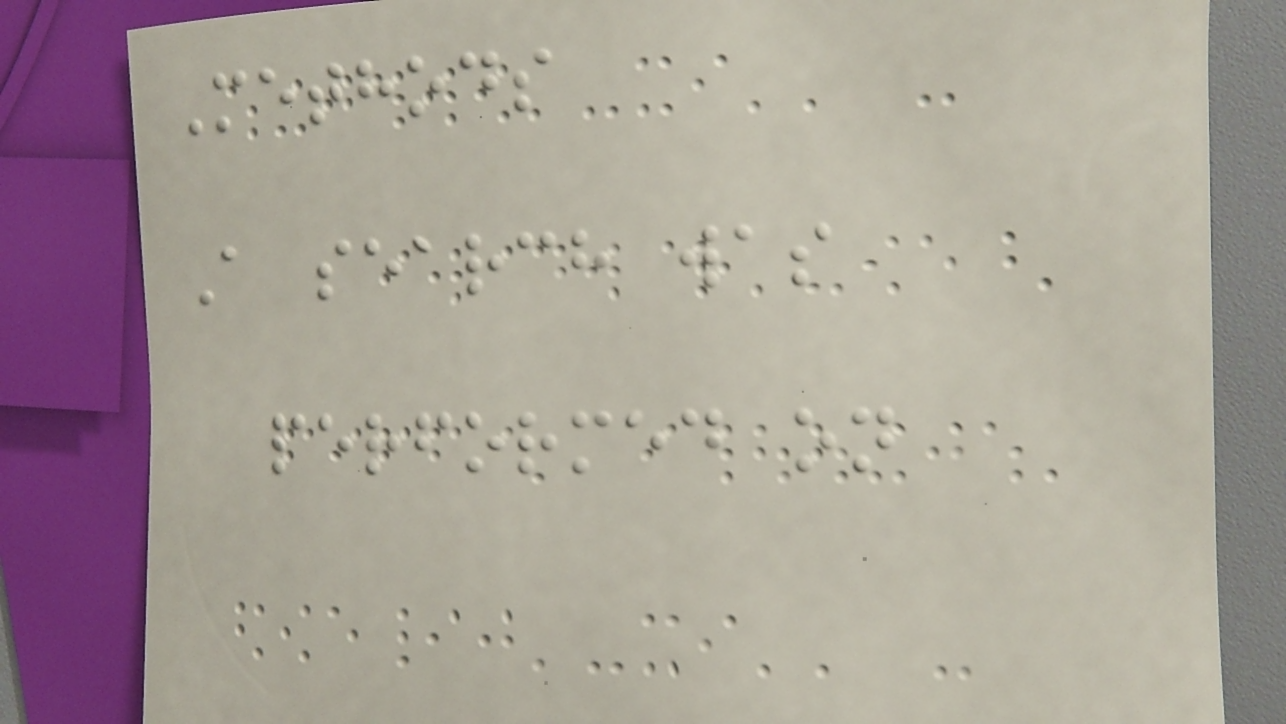Methods
A search was
performed on
